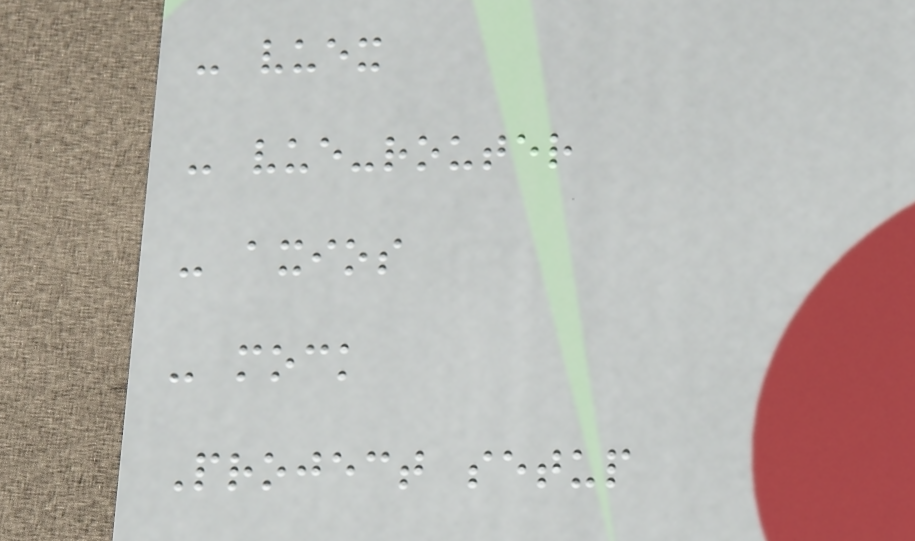- vuex
- vue-router
- axios
- mock
Project setup
